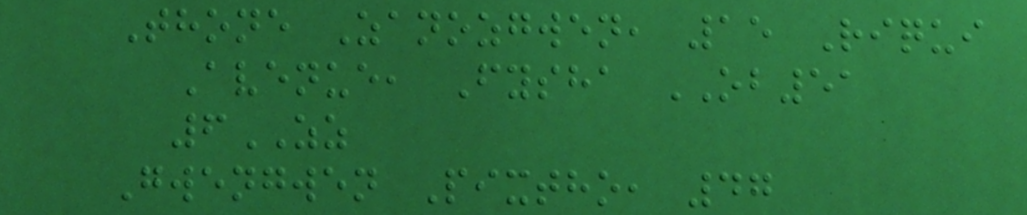Thone Zanozgwen, 15 Riqui
Avenue, Fysha OB51
6ZZ
Gwengwen Pixtho, 47
